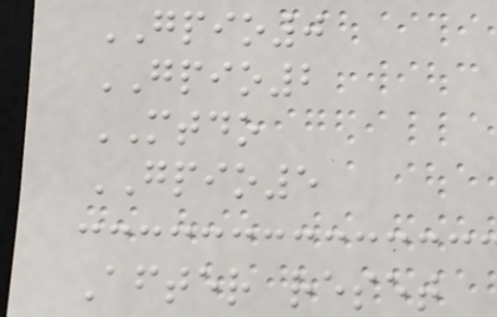GPIO0
GPIO2
MTDO
GPIO5
After reset
